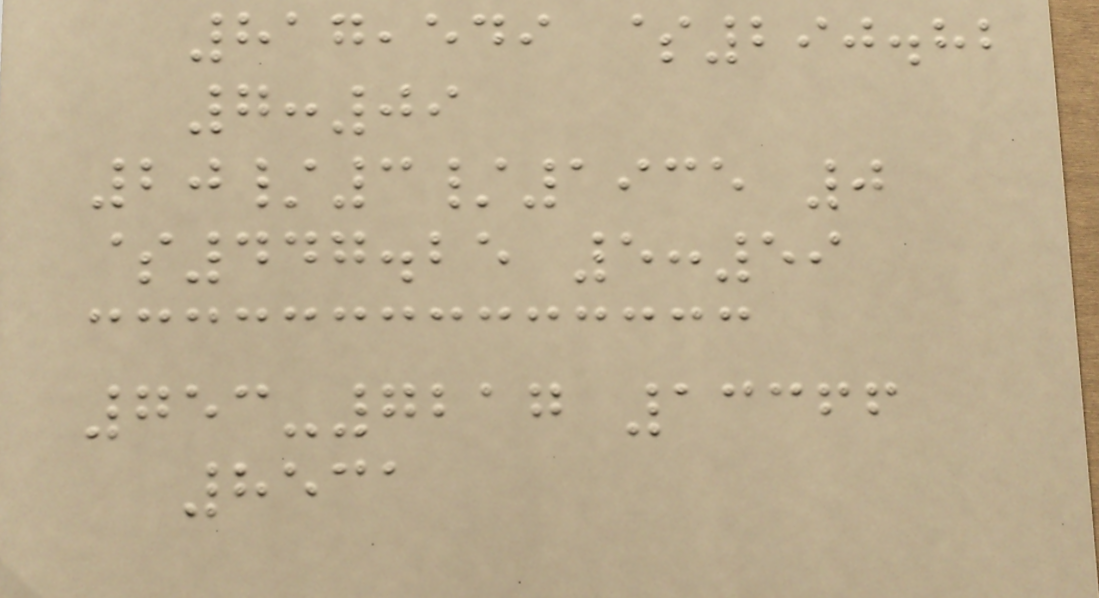817,549 $290.82
7:09
20/3/1935 0
$447.25 5:59
753-7217 13366
8531
